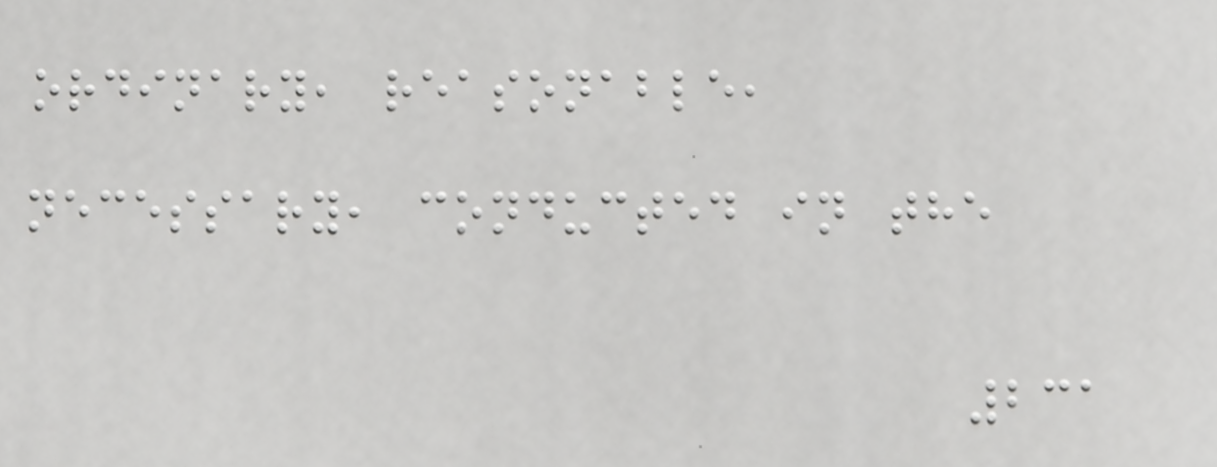ordinary, reasonable,
necessary, conducted in the
231
